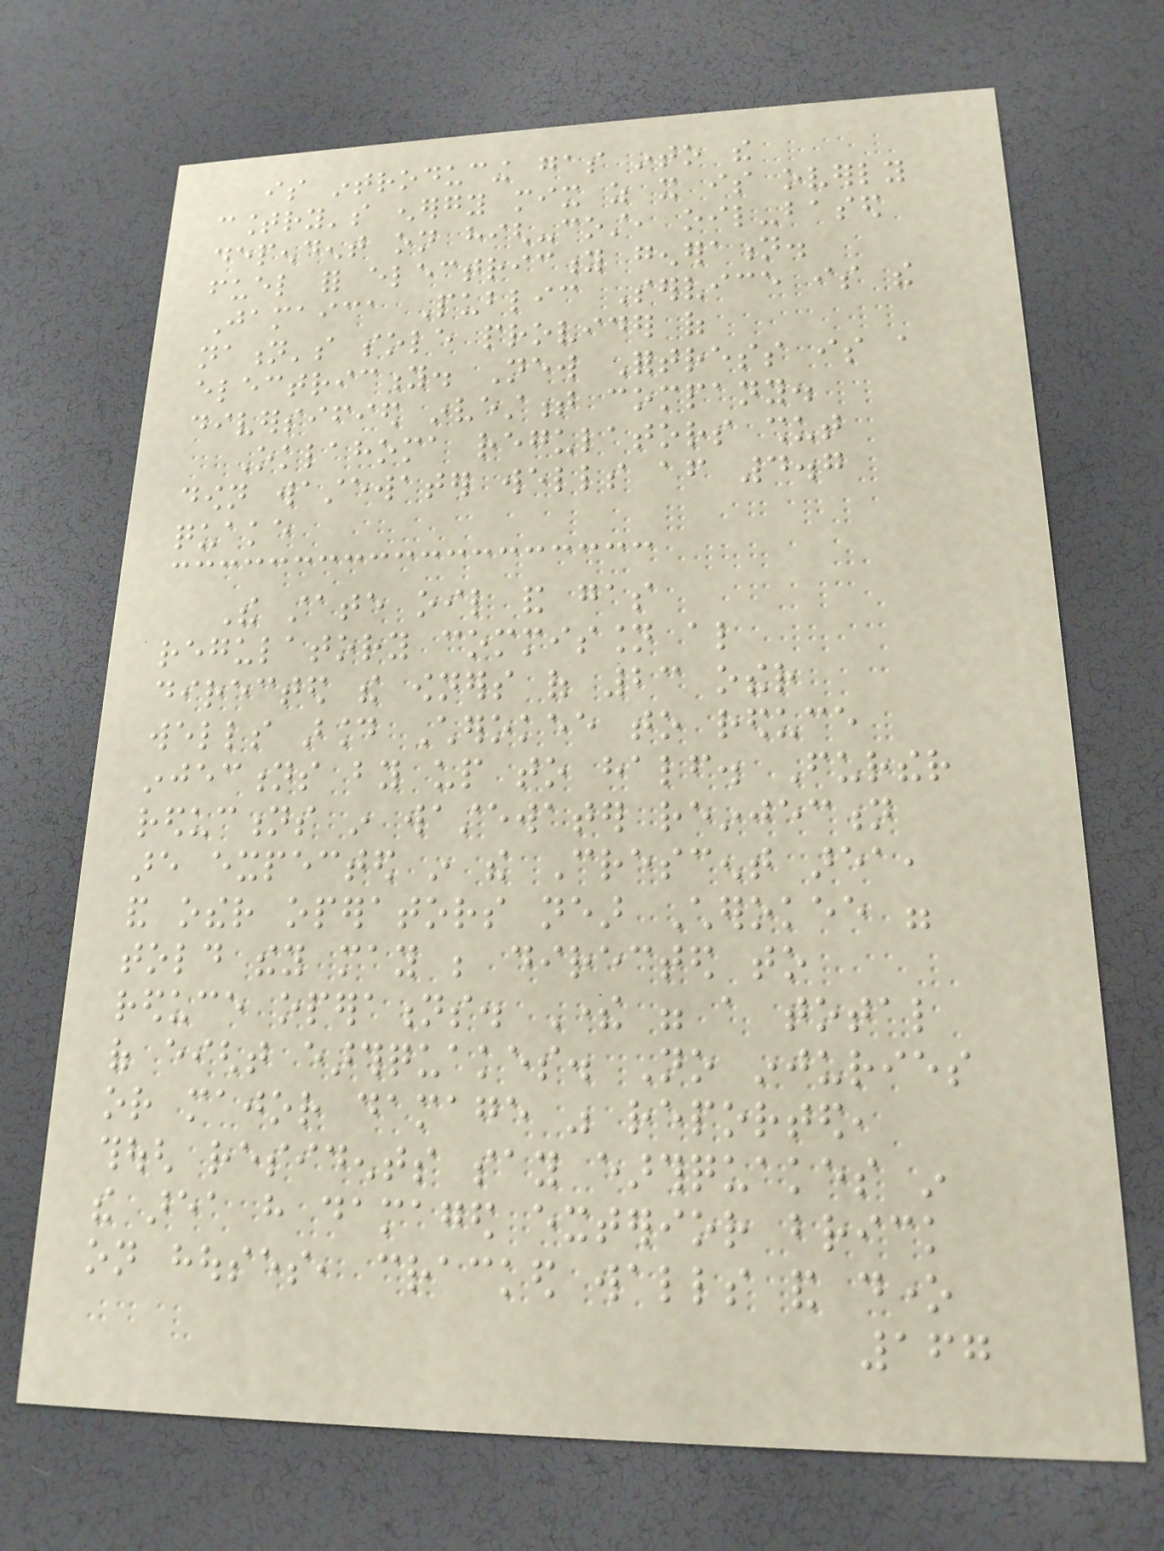is introducing gas into the
country's energy mix as it is overly
dependent on high-cost, oil-based
fuel for electricity generation.
Jamaica Public Service is the
nation's sole provider of
electricity. New Fortress is a
diversified investment company.
Oklahoma regulators shut
down wastewater wells after 4.7
quake
The state oil and gas
regulatory commission also
directed the owners of 23 other
wells around Cherokee to reduce
injections by up to half. Further
reductions in wastewater reinjection
are expected in the Crescent area,
and other operators near Cherokee were
told they may be directed to
reduce operations. There were a total
of eight earthquakes. No injuries
or major damage was reported,
though residents say earthquakes in
the area have damaged exterior brick
on houses, cracked walls and done
167
